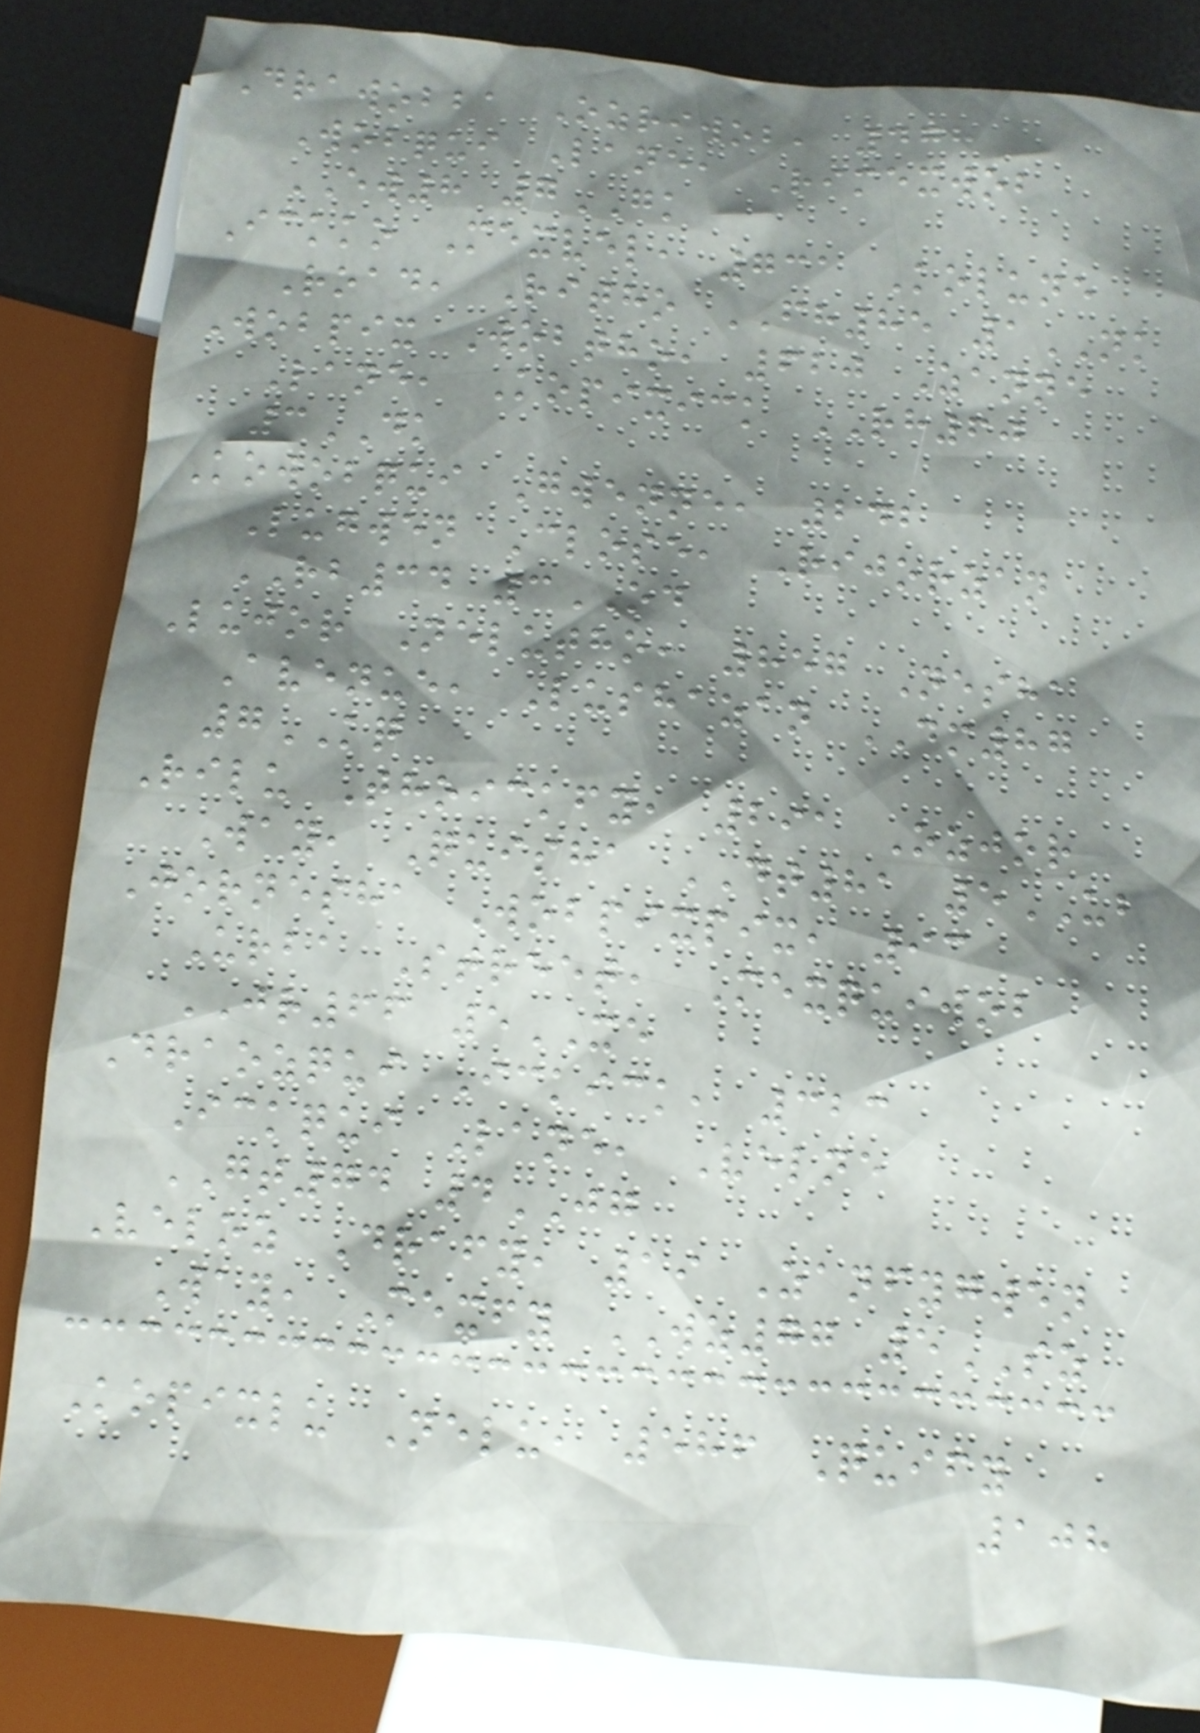Drawobba Ozriwob, 478
Wobqui Lane, Rimexwob
EW8 7GK
Ickko Mexvel, 731 Kolune
Road, Ritho FH85 1NK
Wobpix Wobtho, 620 Zanne
Lane, Kopixick RH60
3DK
Kowobqui Gwenne, 242
Lugwen Close, Rijorzan
RB34 3OD
Lujor Nelutho, 857 Nesha
Avenue, Lushazan DM87
7KQ
Rilu Thoickfy, 291 Ozjor
Way, Quisha DT81 5UB
Jornesha Wobpixpix, 93
Urba Street, Mexquiwob
JR66 5XE
Draozqui Ickick, 323
Ickqui Lane, Velne
GT74 4JG
Veloz Drafy, 19 Zanfygwen
Way, Mexfy WZ77 5SZ
Kopixlu Nelu, 586 Quify
108
